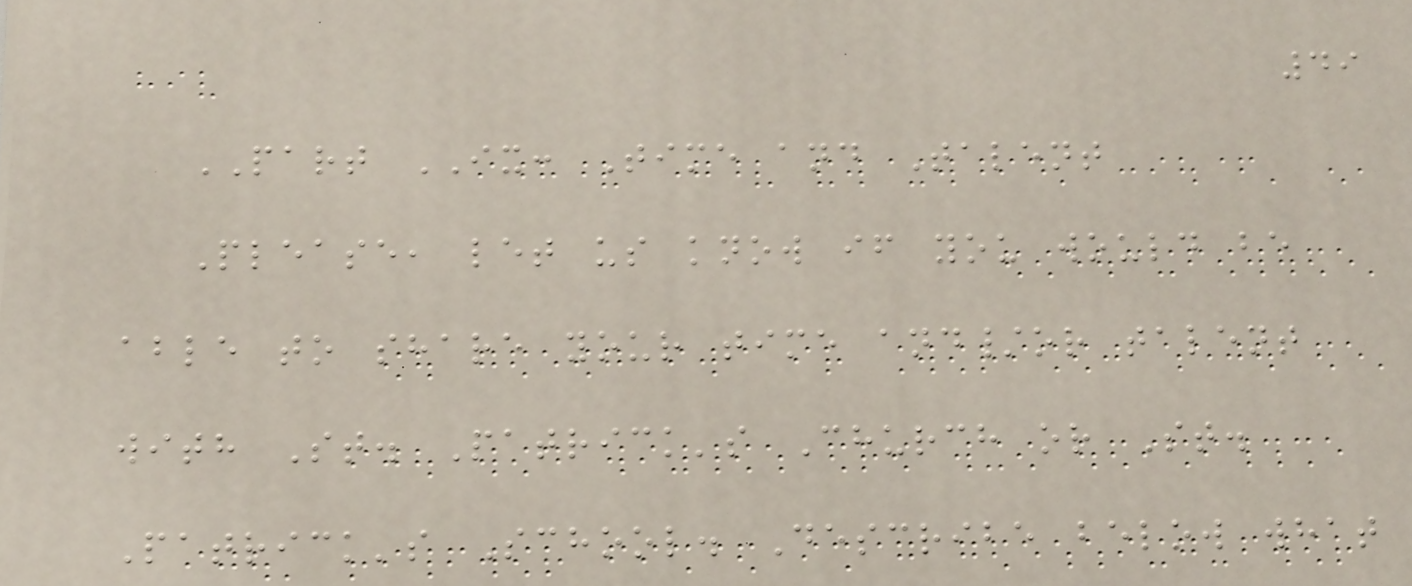49
PART IX: Time and Talent
Please, let us know if you would be
able to share your time and/or talent
with St. Patrick's Church or St.
Patrick's School. Describe below what
